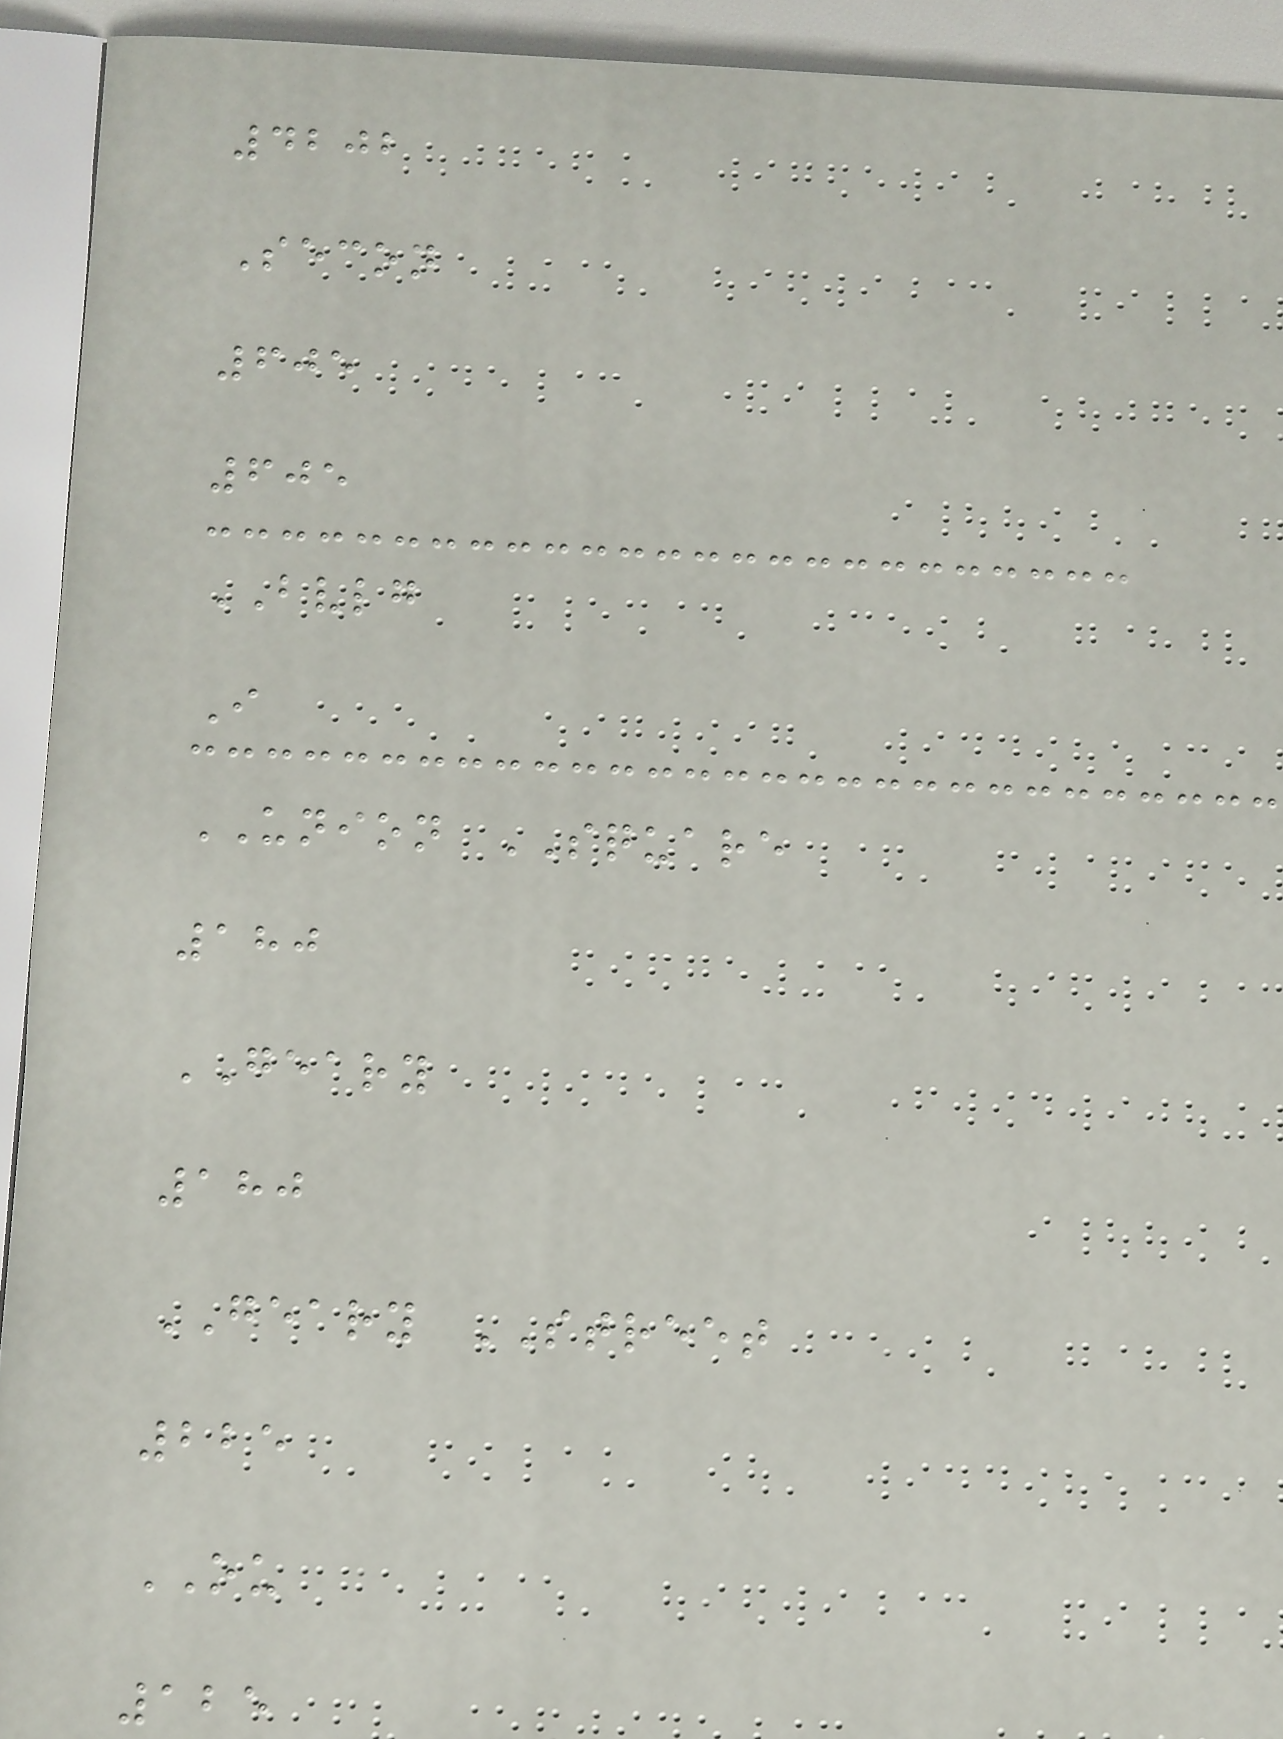4202
Secon
605
605
BVLG
I
UNION SQUARE
180
GEARY
180
GEARY STREET
225
OU
125
